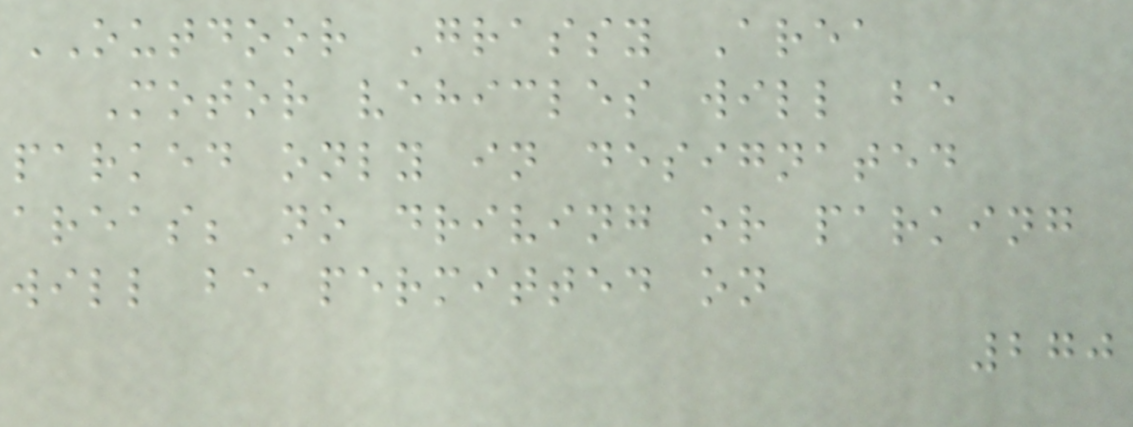OUTDOOR Grassy Area
Motor vehicles will be
parked only in designated
areas; no driving or parking
will be permitted on
270
